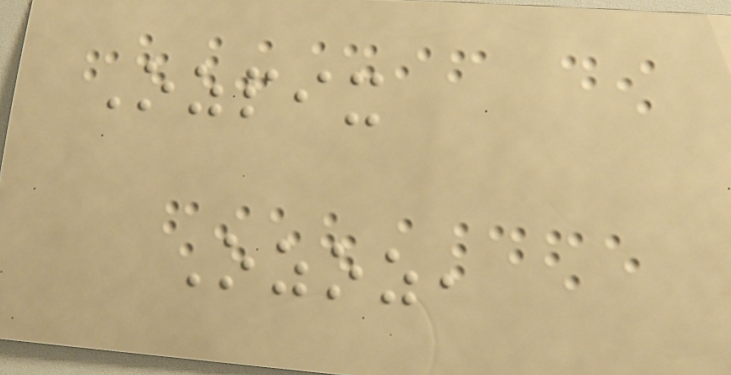Ozpix
Ozoz,
